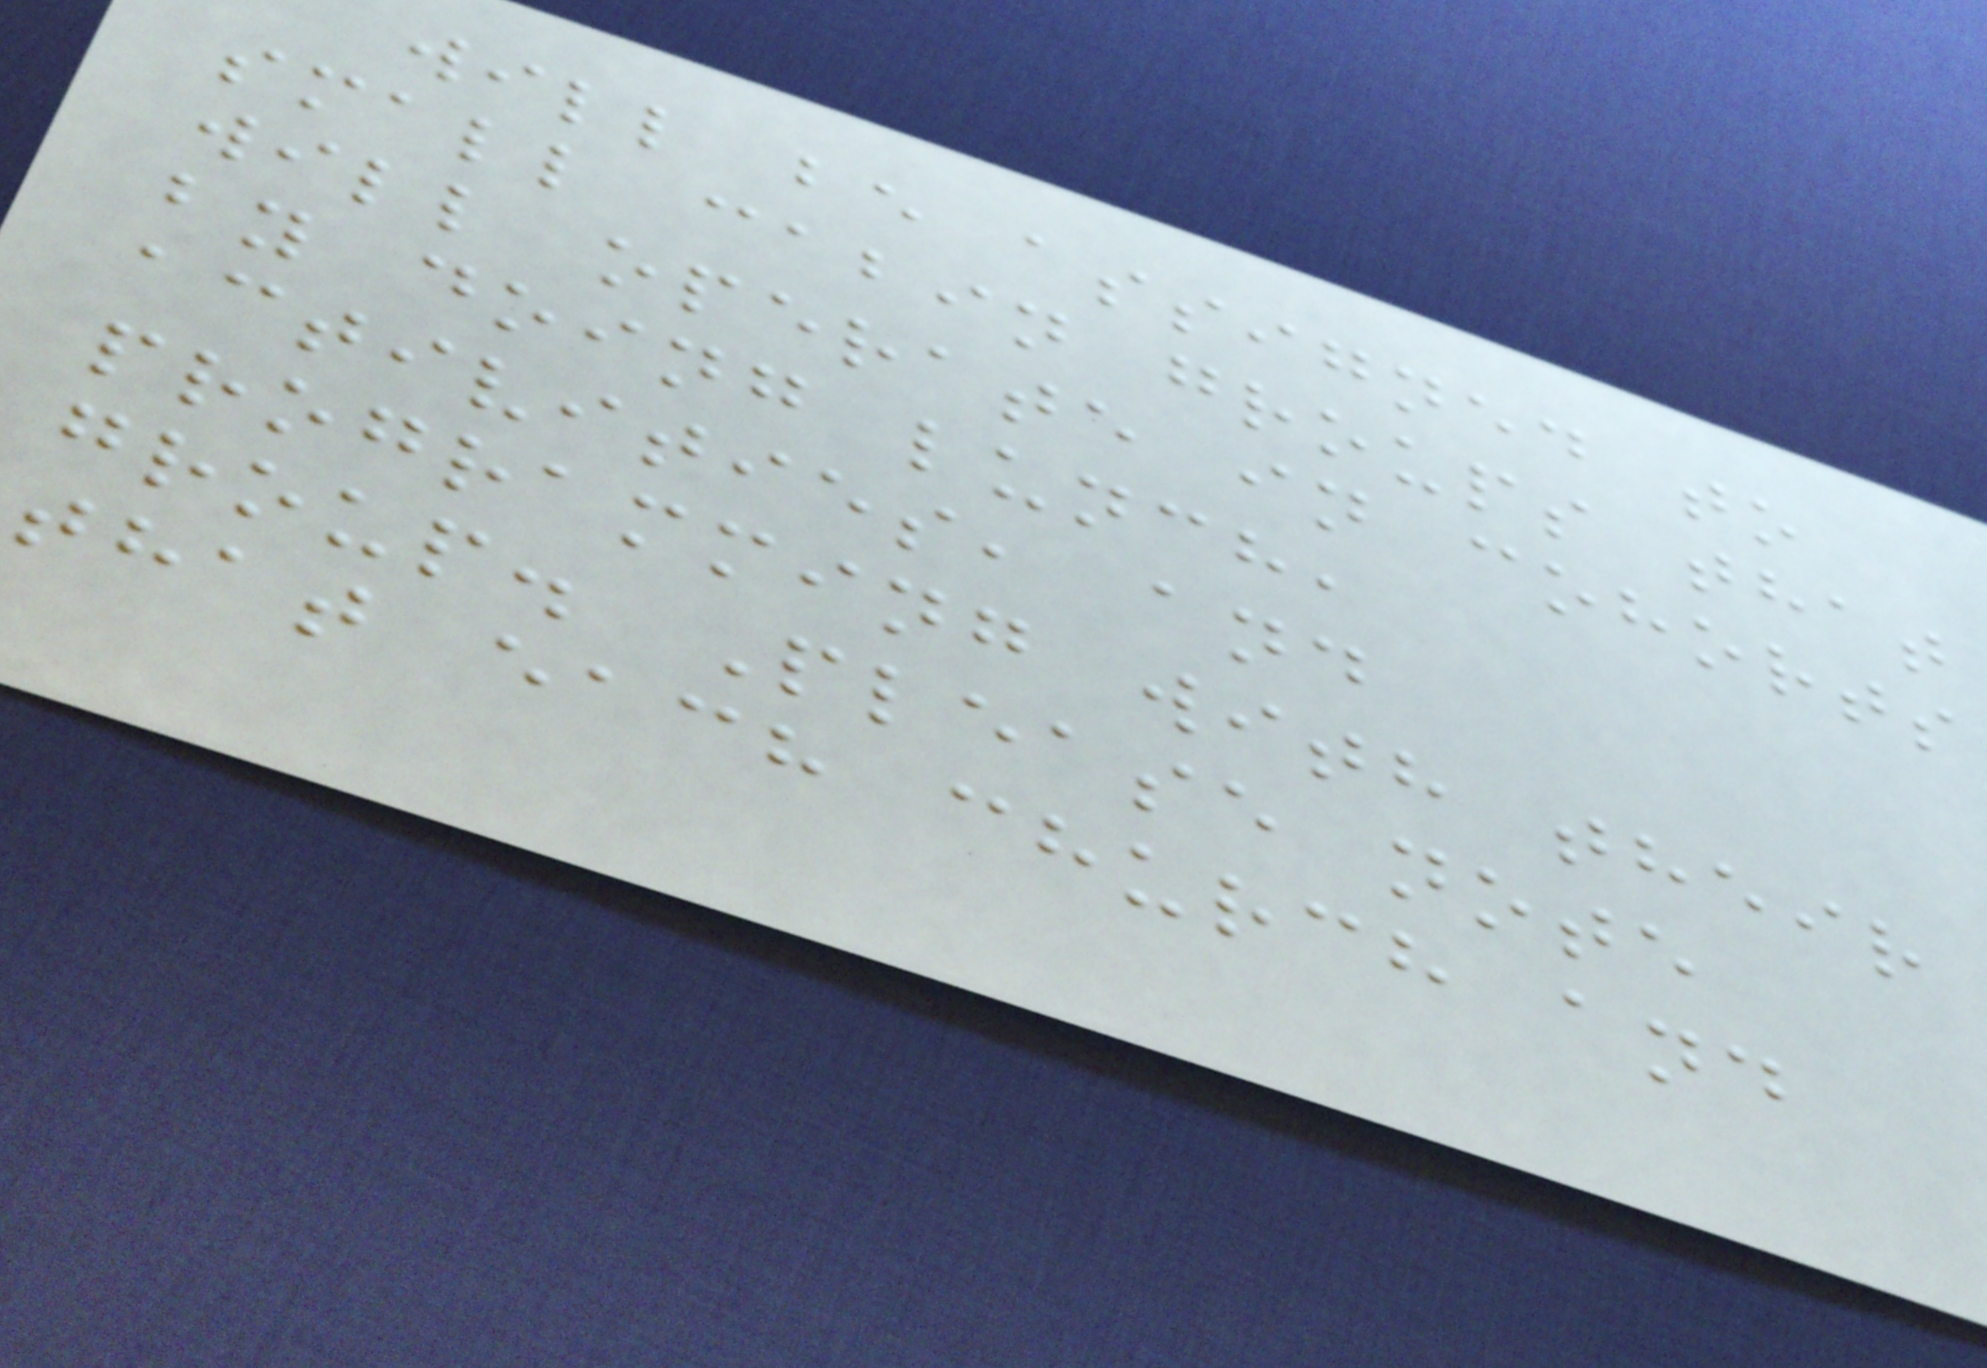will be assigned to
small cabin groups that
will operate in cohorts
by doing lunch,
activities, and
programming with their
group. Please note
that each church and
